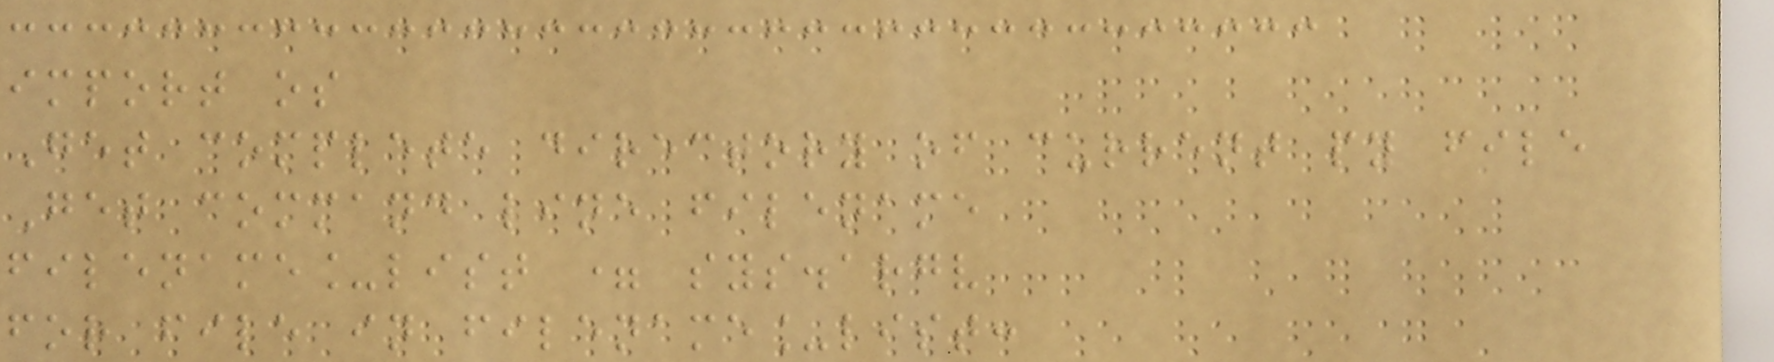import os
Get complete directory of current py file
Get command line filename
filename_list = sys.argv
for file in filename_list:
